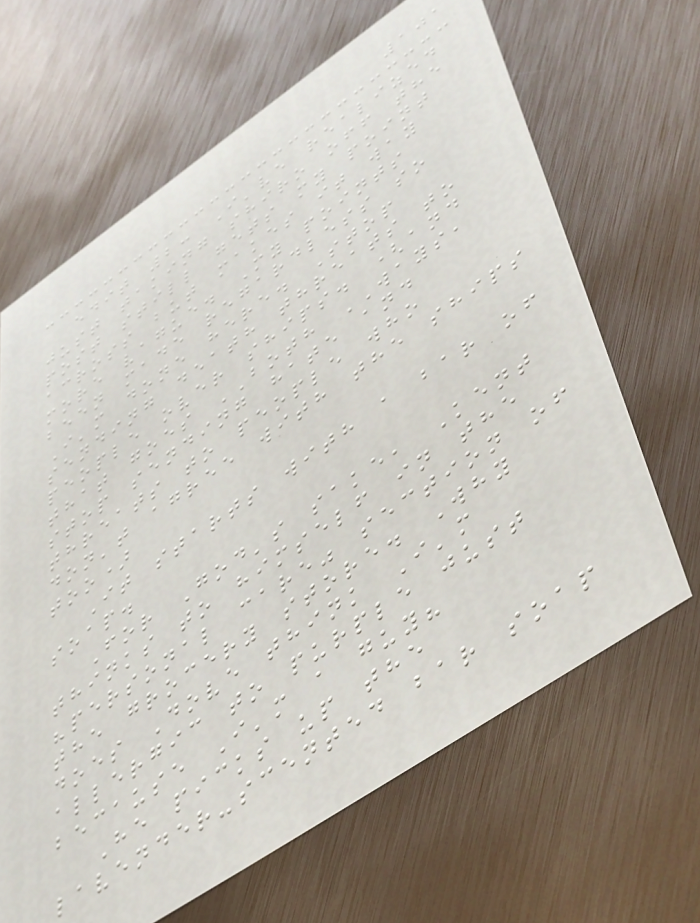101
edit 2: I've realized
just taking shiro off the
post still gets my point
across but makes it way
more vague. My points
been made regardless so
I'm done here. Stop
sending death threats to
people over ships. (and
that goes BOTH WAYS,
stop sending hate and
threats to people who
don't agree with the ships
too)
It starts with a bar of
soap.
For God's sake, Kent
thinks to himself in the
"personal care" section of
the grocery store. Why
does Dove think I'm
allergic to purple just
because I'm a guy?
He picks up the
lavender-scented bar soap
